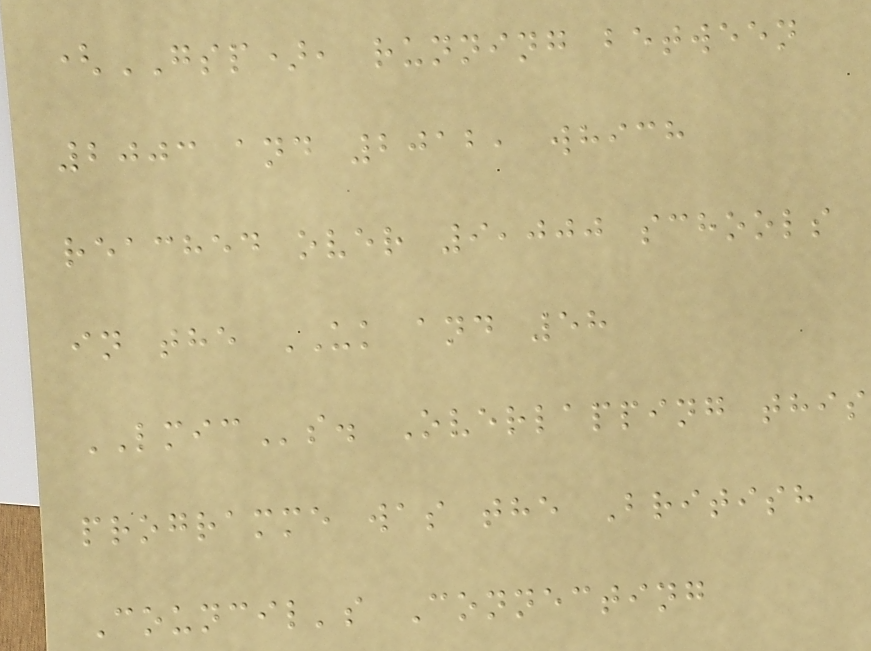(GSP), running between
2003 and 2012, which
reached over 9,000 schools
in the UK and 58
LMICs. Overlapping this
programme was the British
Council's Connecting
